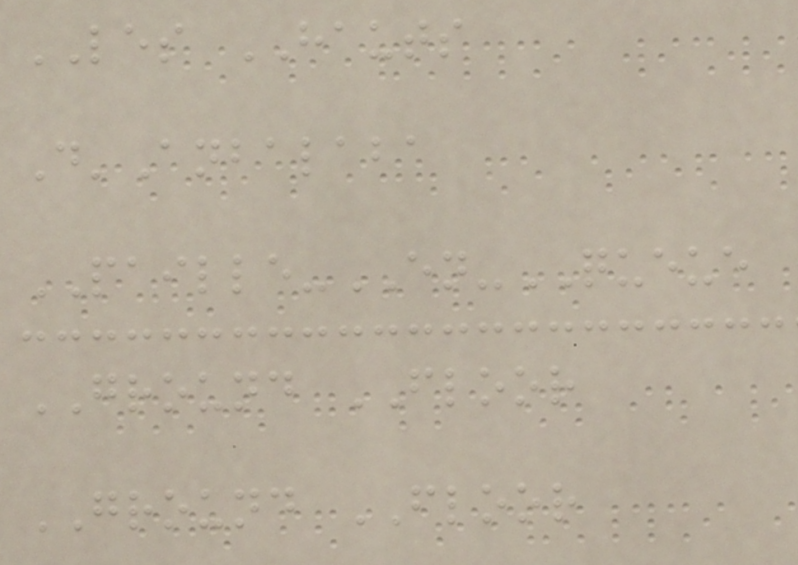LES HAUTS
D'Anbalaba
PAILLE-EN-QUEUE
GROUND FLOOR
GROUND FLOOR
